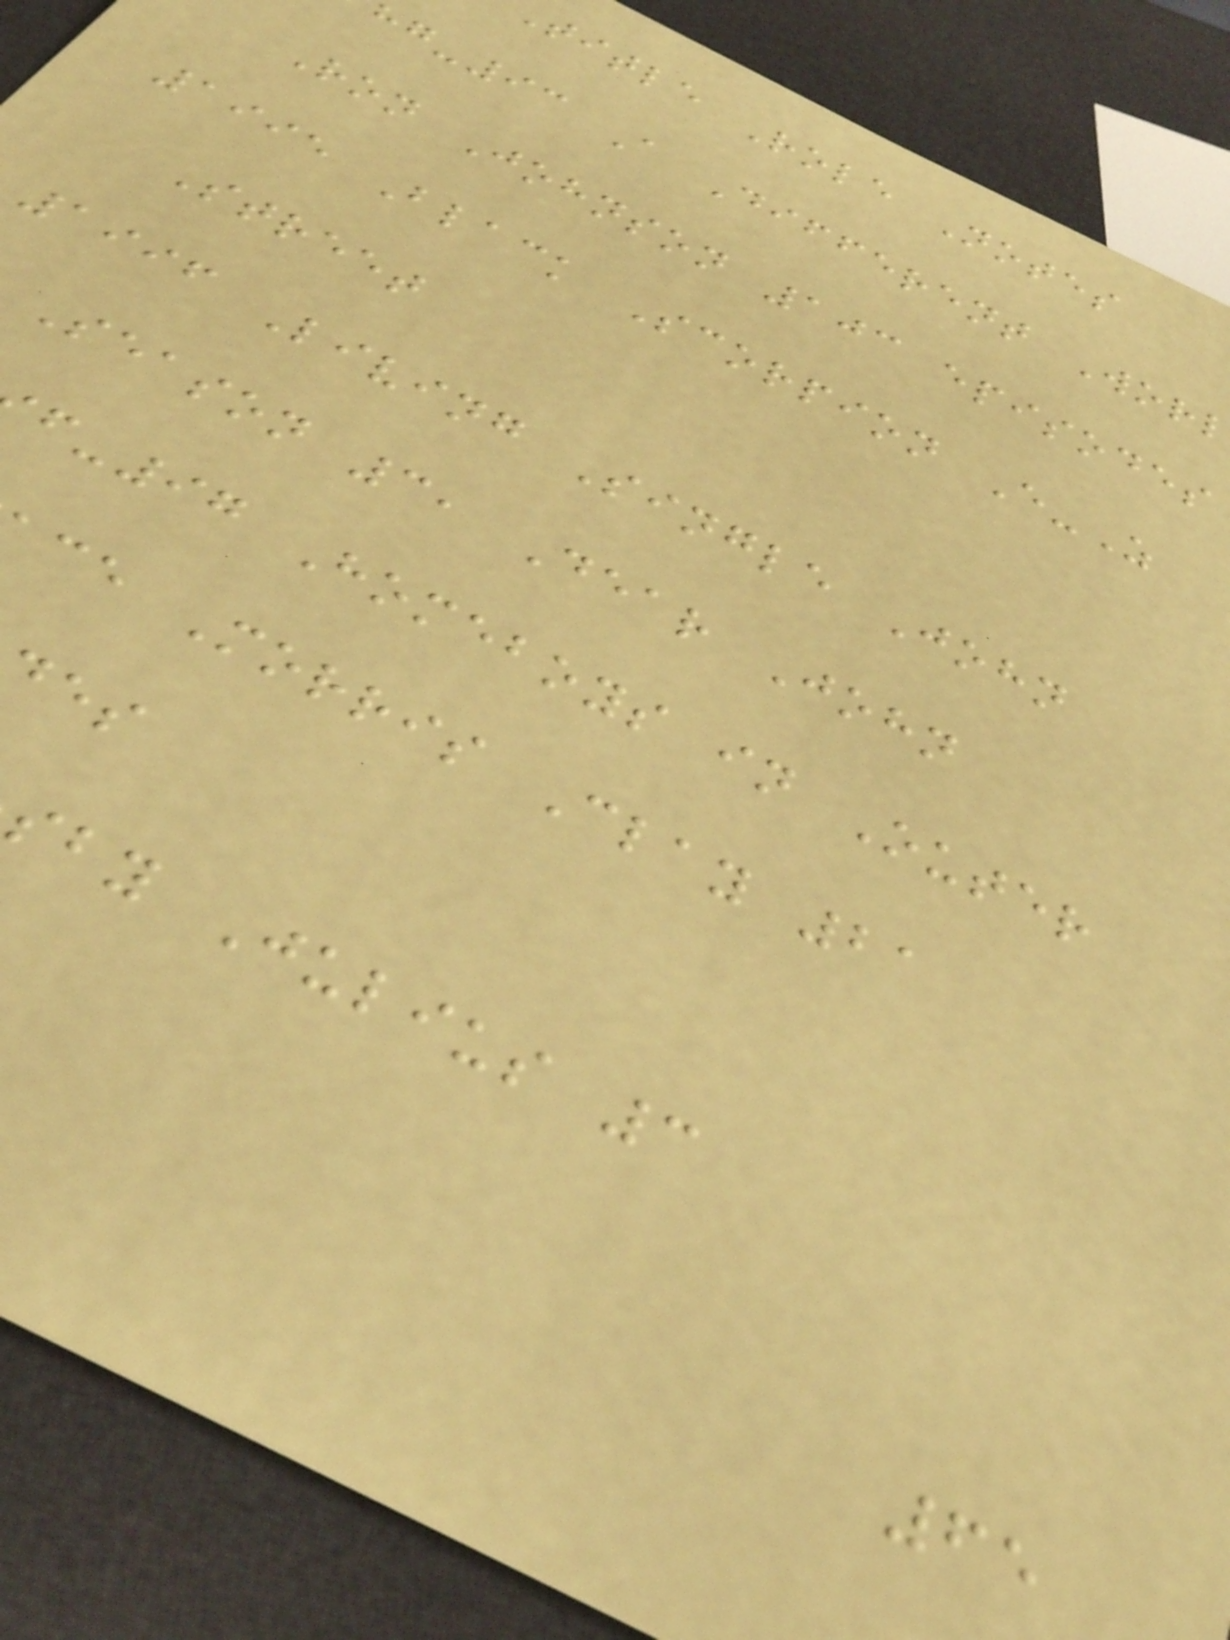title Role Notes
-93 A Different Wor
Ron Johnson 103 episodes
1995 Black Scorpion E-Z
Street
1996 Living Single John
Season 3, Dear John
-97 Homeboys in Outer
ce Morris Clay 21
sby Julius 3
65
